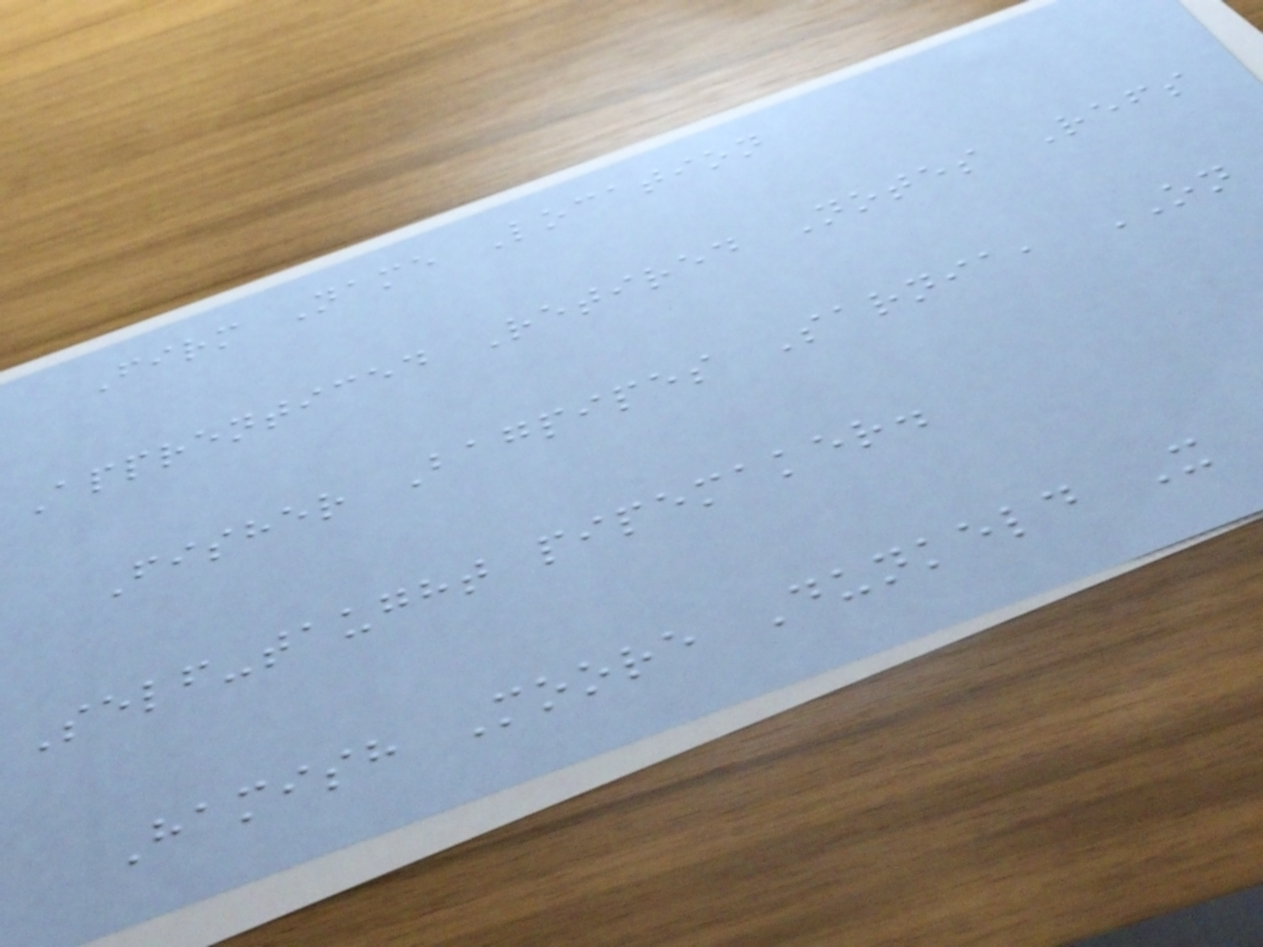Firm Name Location
Apprenticed Retired Notes Refs
Fisher Bagpipes Sarnia, ON
Self-taught pipemaker.
Hamish Moore Dunkeld X
